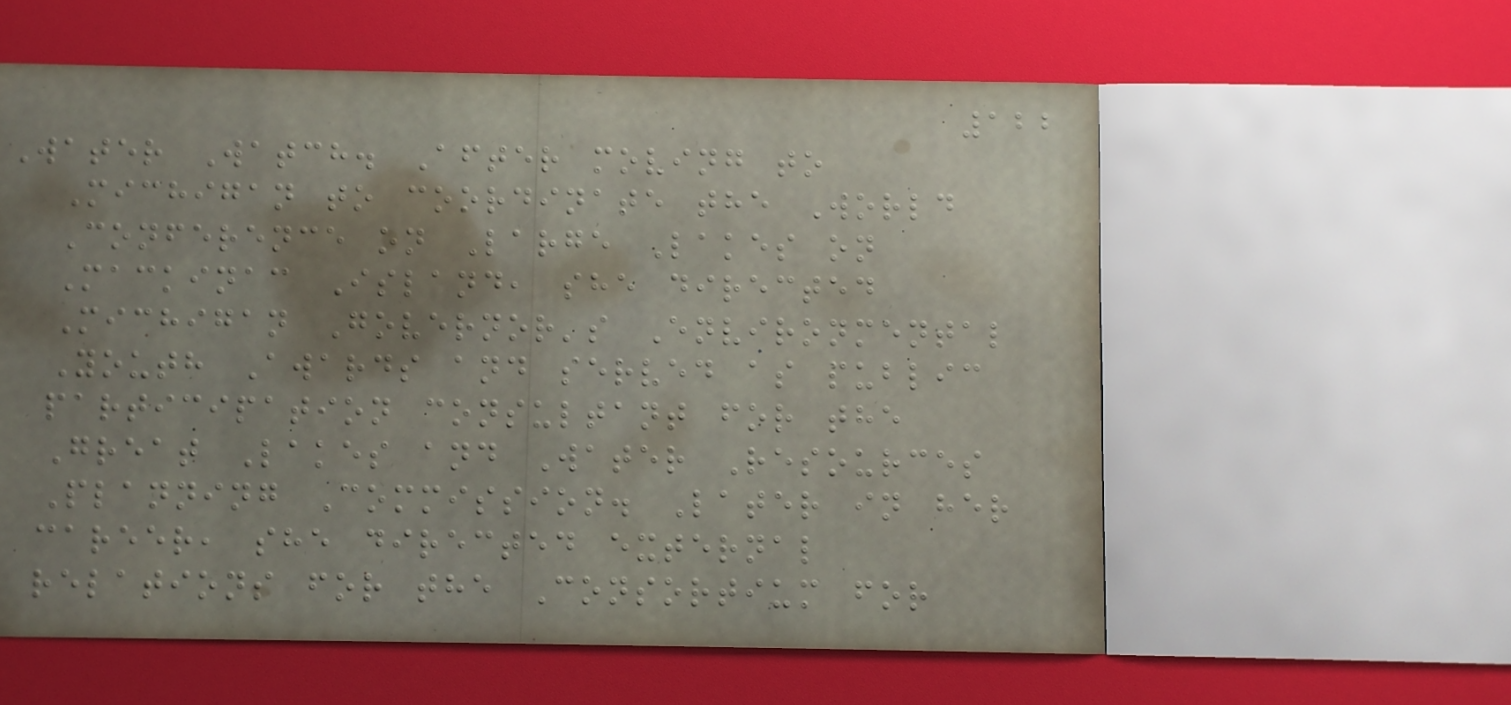122
Water Watch. After moving to
Michigan to coordinate the World
Conference on Large Lakes on
Mackinac Island, she directed
Michigan Governor's Environmental
Youth Awards and served as public
participation consultant for the
Great Lakes and Water Resources
Planning Commission. Later in her
career, she directed external
relations for the Consortium for
